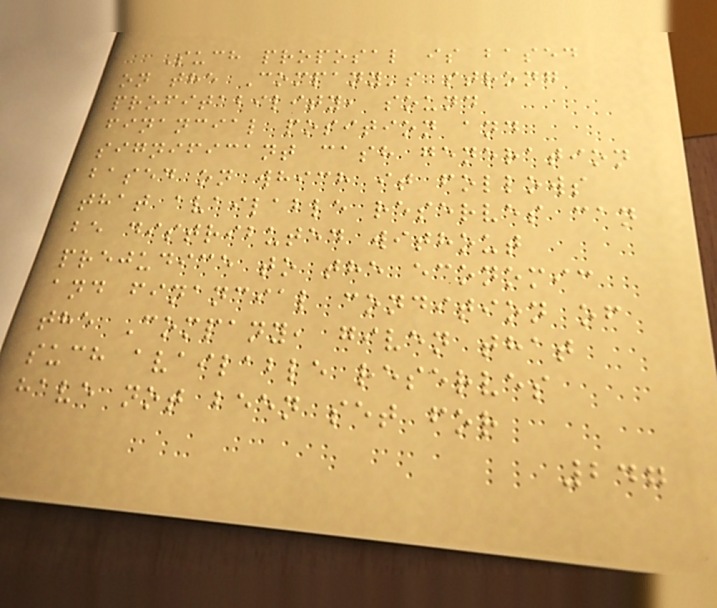Such proposal is based
on the Company's strong
profitability, sound
financial position and
significant cash generation
based on which it follows
that available reserves can
be distributed without
prejudice to the economic
and financial condition of
the Company, given that
such available reserves
have not been set for
247
